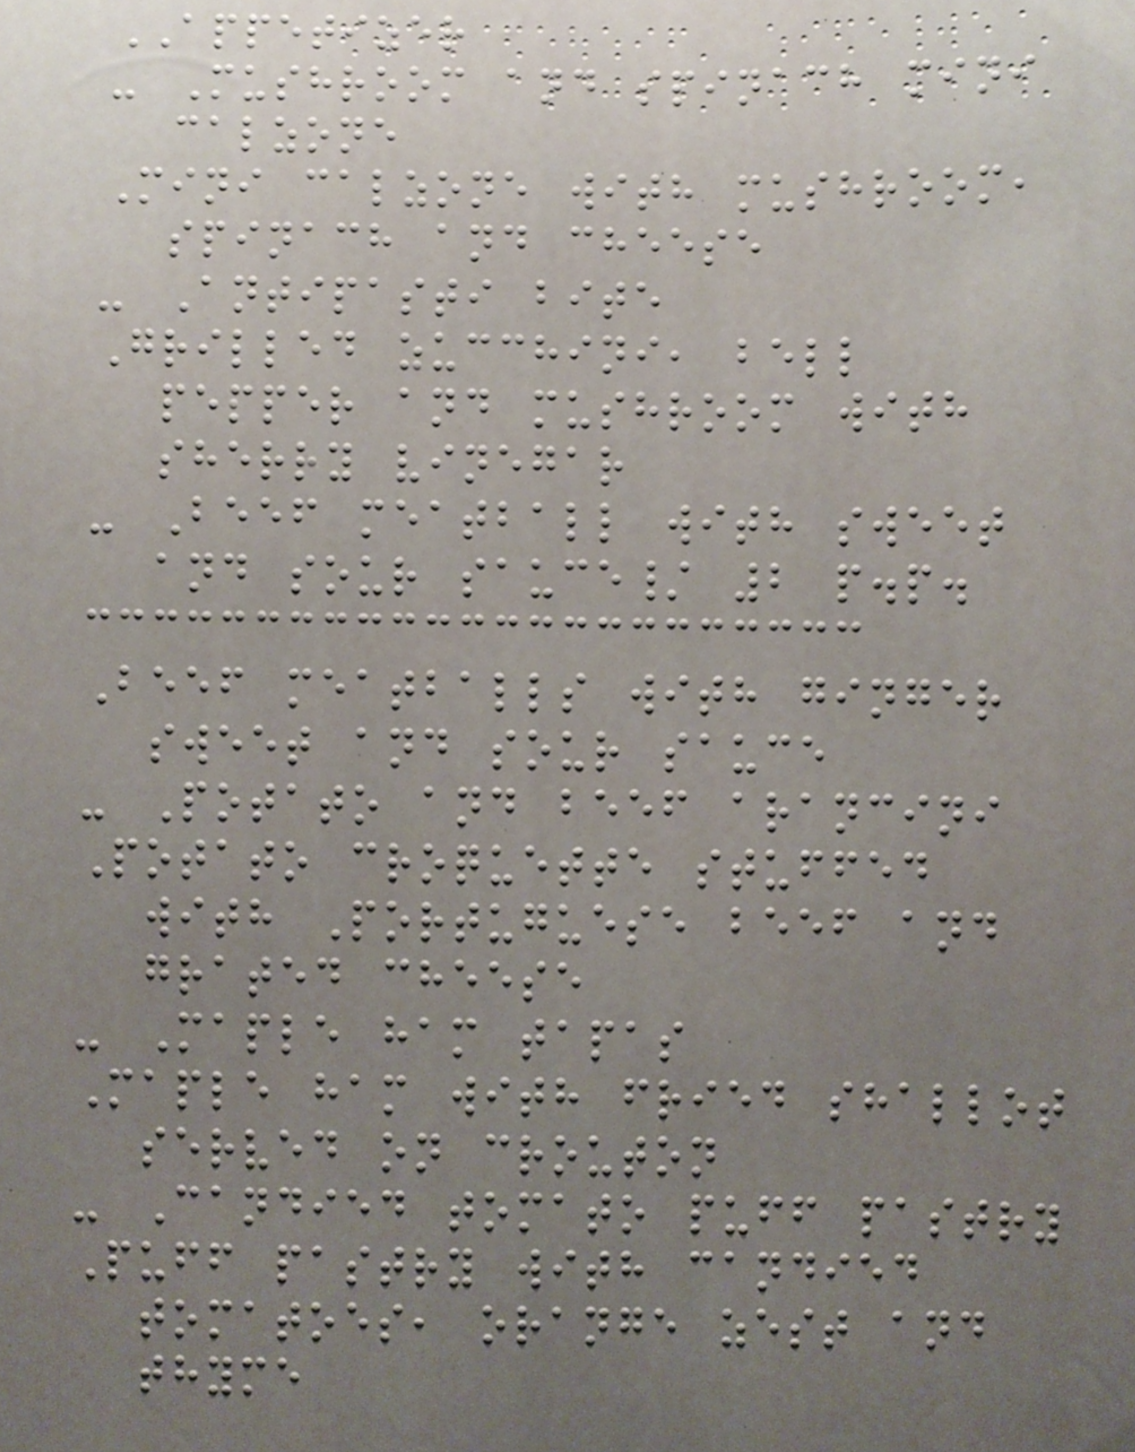APPETIZER
- Mushroom and spinach mini
calzone
Mini calzone with mushroom,
spinach and cheese
- Antipasti bite
Grilled zucchini, bell
pepper and mushroom with
sherry vinegar
- Beef meatball with sweet
and sour sauce/ 2 p.p.
Beef meatballs with ginger
sweet and sour sauce
- Potato and beef arancini
Potato croquette stuffed
with Portuguese beef and
grated cheese
- Maple ham tapas
Maple ham with fried shallot
served on crouton
- Candied tomato puff pastry
Puff pastry with candied
tomatoes, orange zest and
thyme
